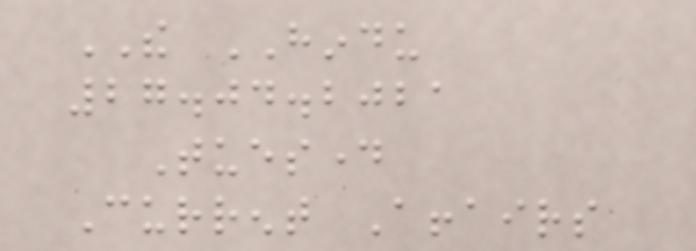THE HINDU
27.04.2021
Tuesday
Current Affairs
